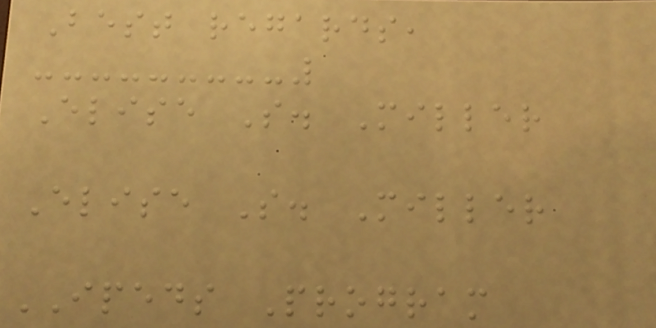Best regards,
Elise S. Miller
Elise S. Miller
IPEDS Program
